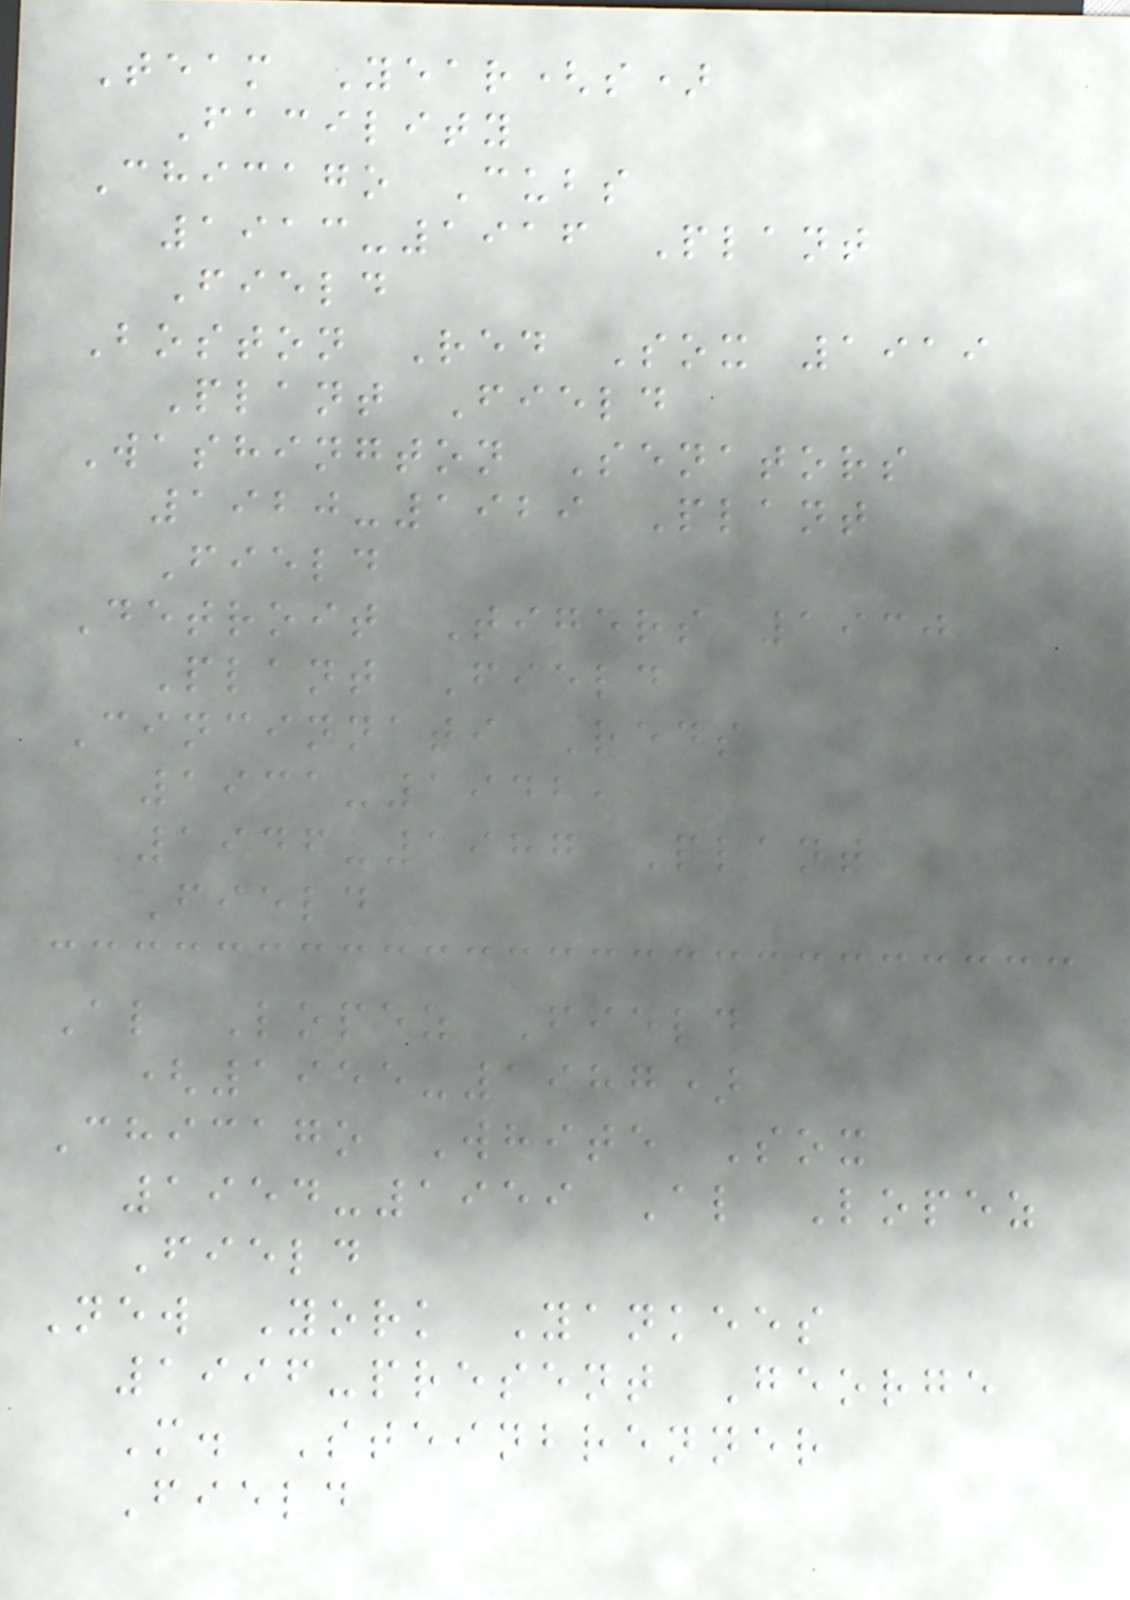Team Year(s)
Facility
Chicago Cubs
1913-1916 Plant
Field
Boston Red Sox 1919
Plant Field
Washington Senators
1920-1929 Plant
Field
Detroit Tigers 1930
Plant Field
Cincinnati Reds
1931-1942,
1946-1987 Plant
Field
Al Lopez Field
(1955-1987)
Chicago White Sox
1954-1959 Al Lopez
Field
New York Yankees
1996-present George
M. Steinbrenner
Field
